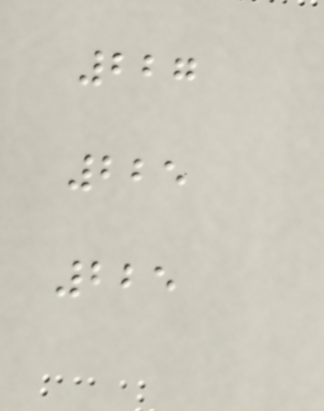227
225
225
